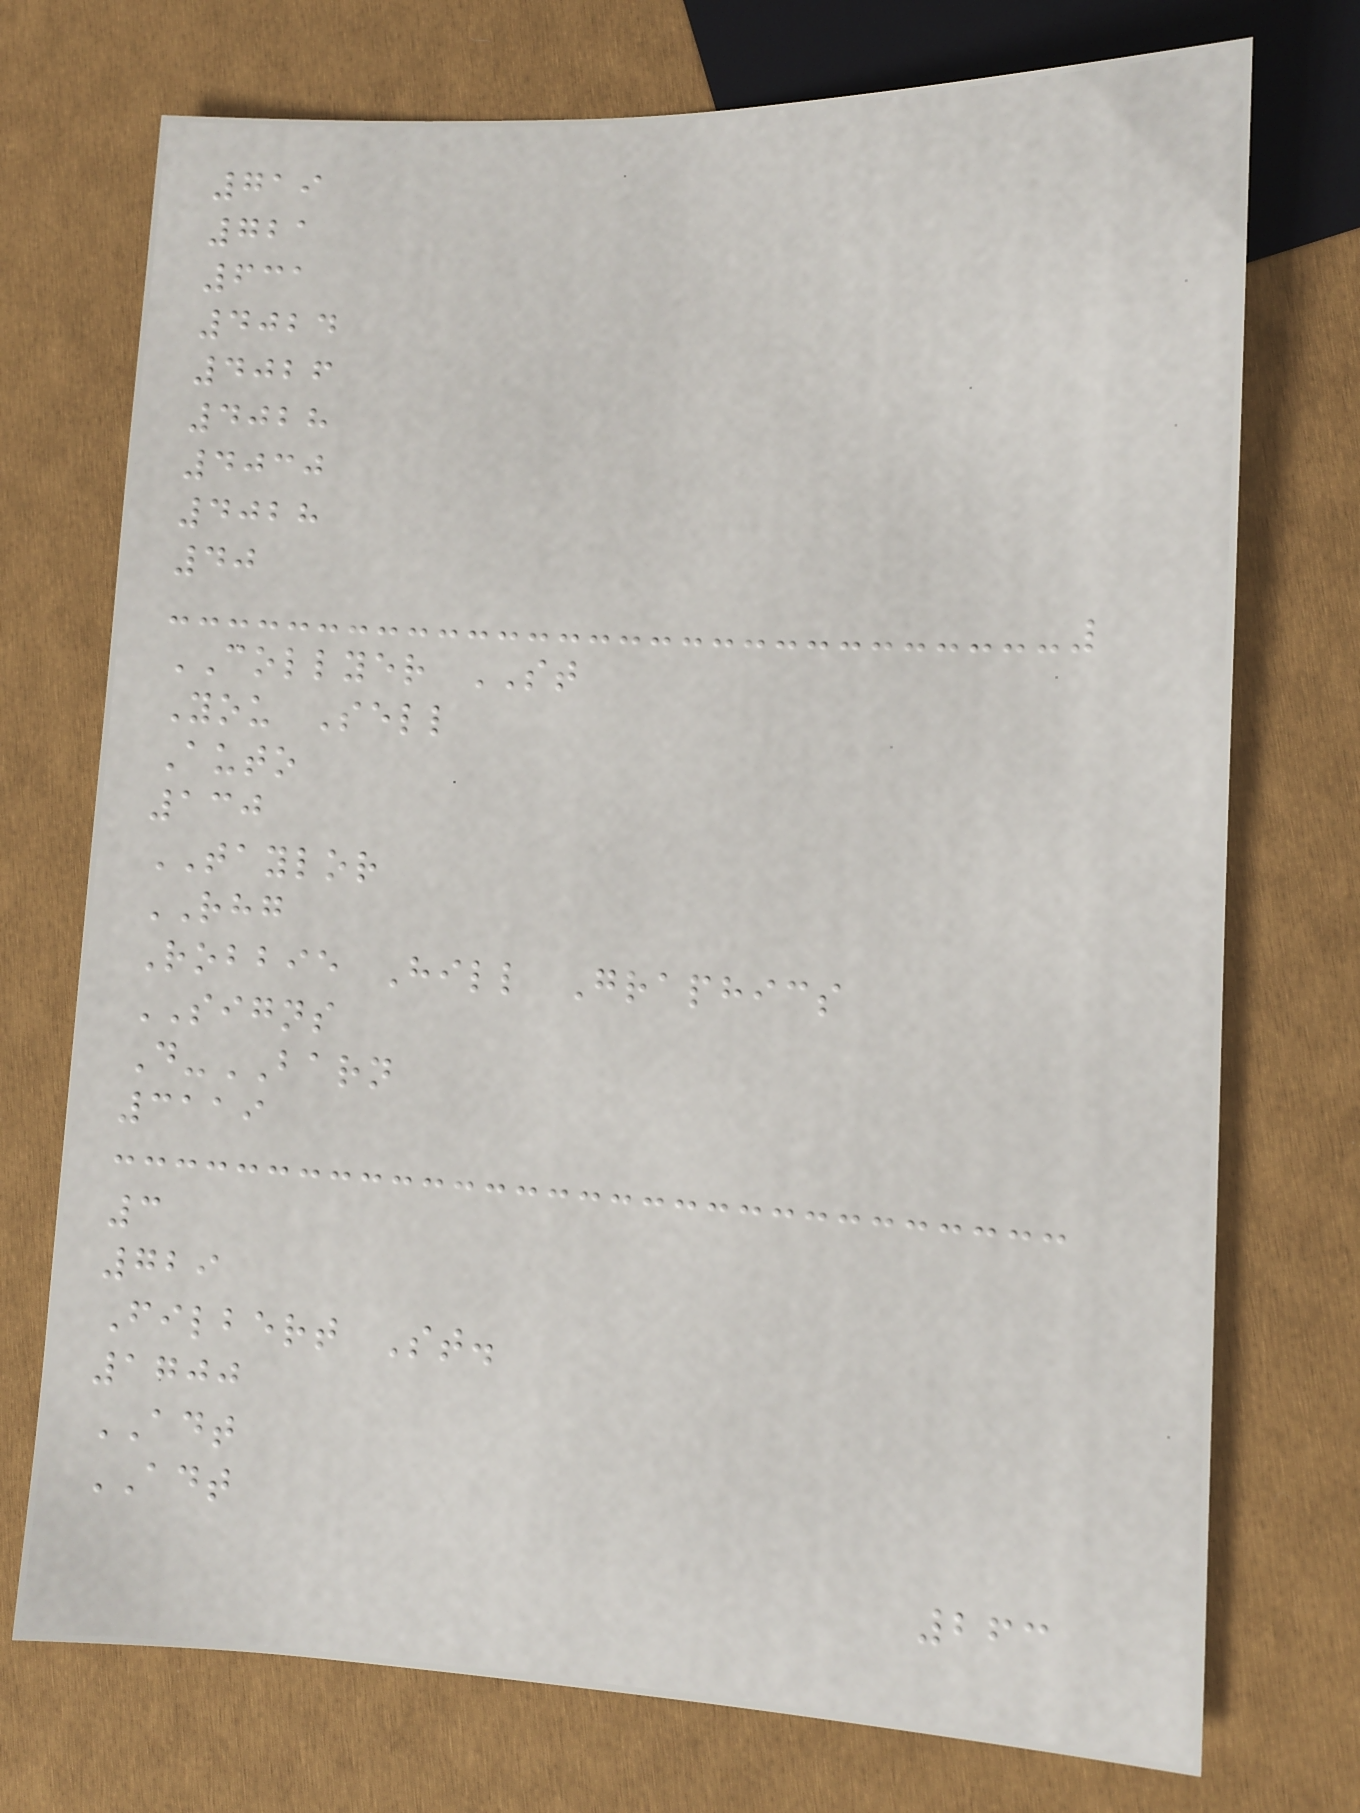719
721
631
4024
4026
4028
4030
4028
40
COLLYER ST
You Sell
Auto
130
TAYLOR
RHG
Robbie Hill Graphics
SIGNS
D-BARN
3119
3
729
Filbert St.
1700
ADT
ADT
263
